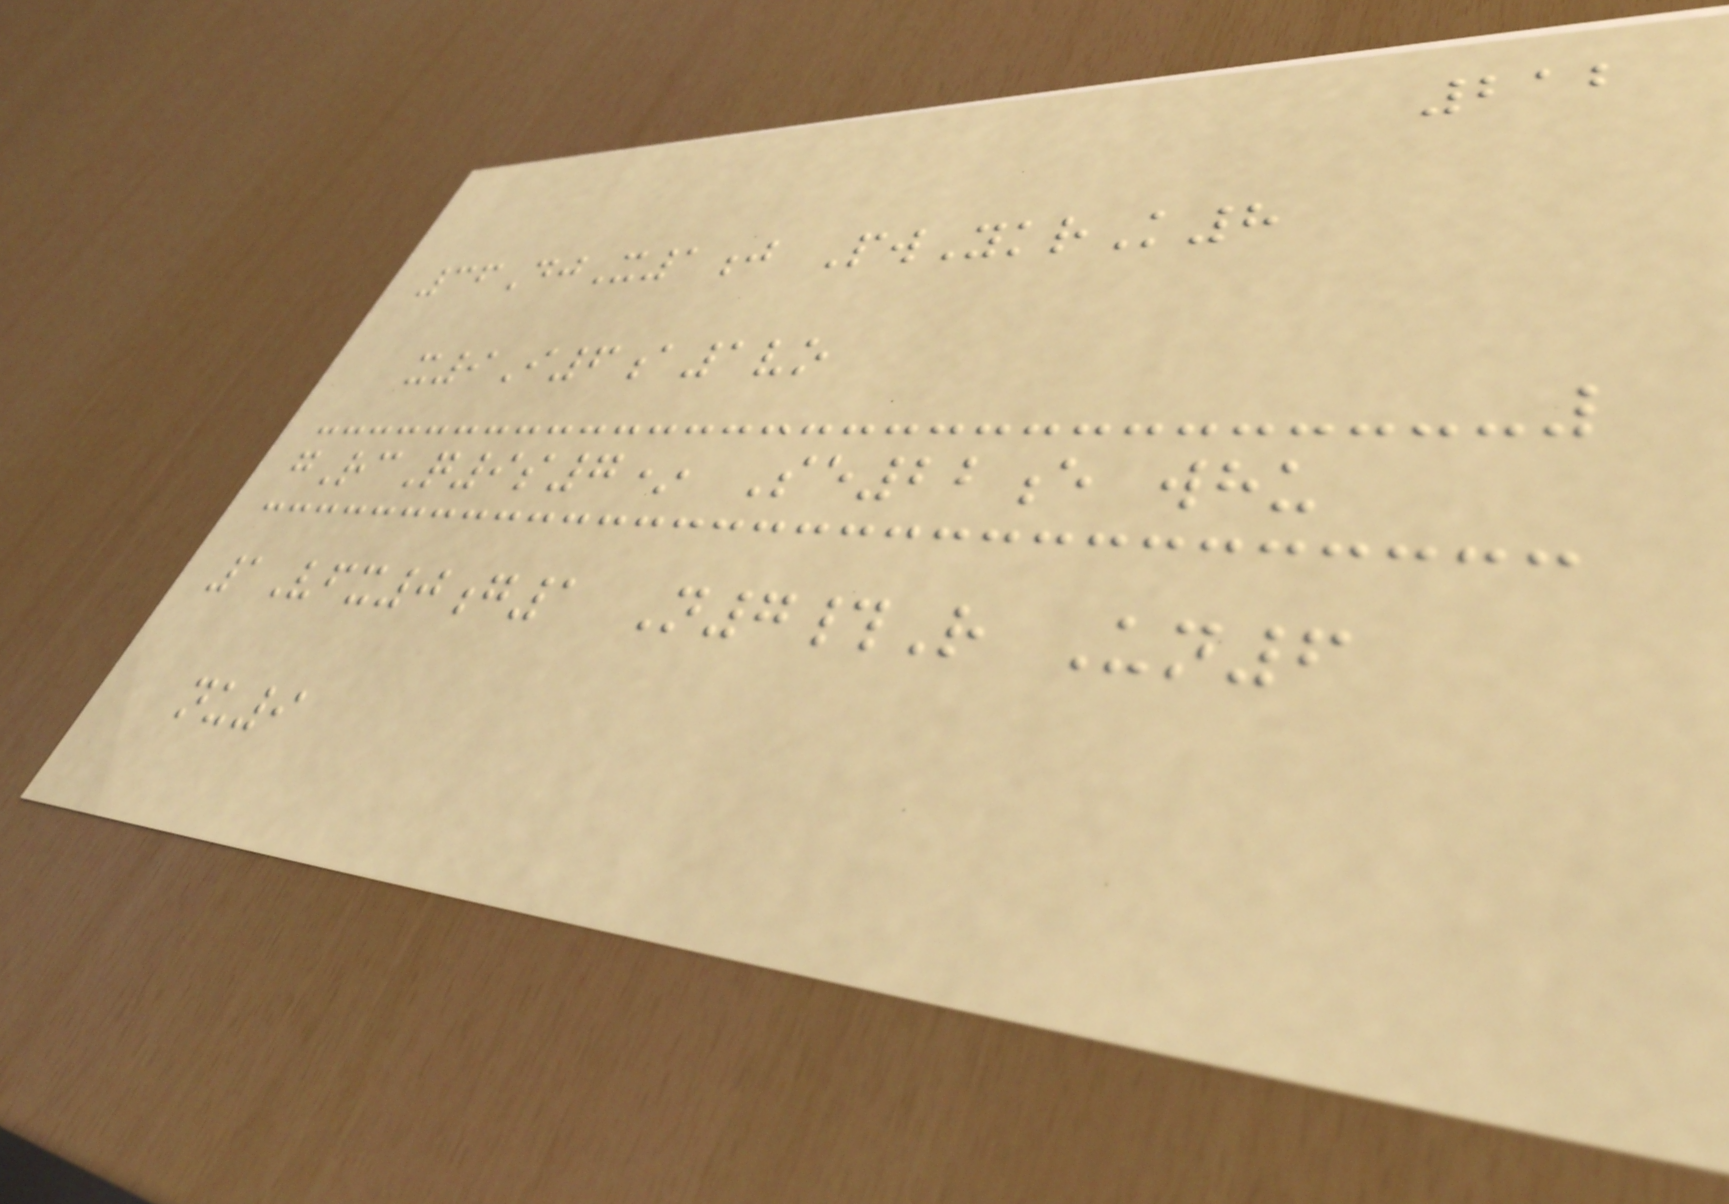212
36DjX1j PwYkrK8
x9I6a1vo
gRcQ9s7* Se22e whu
1Vfx0g1 N7#R Un6
nu9
